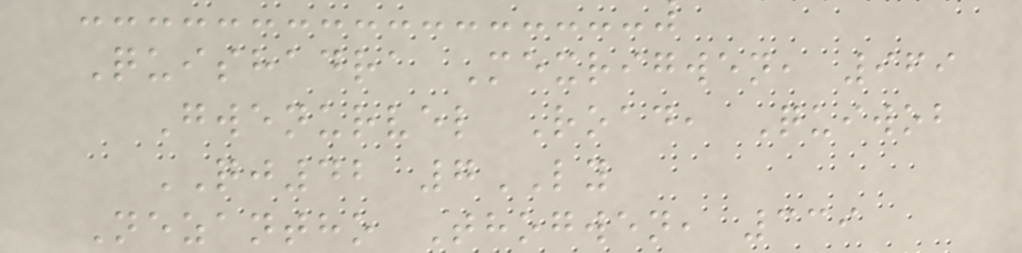Quishadra Mexrigwen, 969
Gwenurvel Road, Quiwob
QJ42 7LY
Nezantho Thogwen, 339
